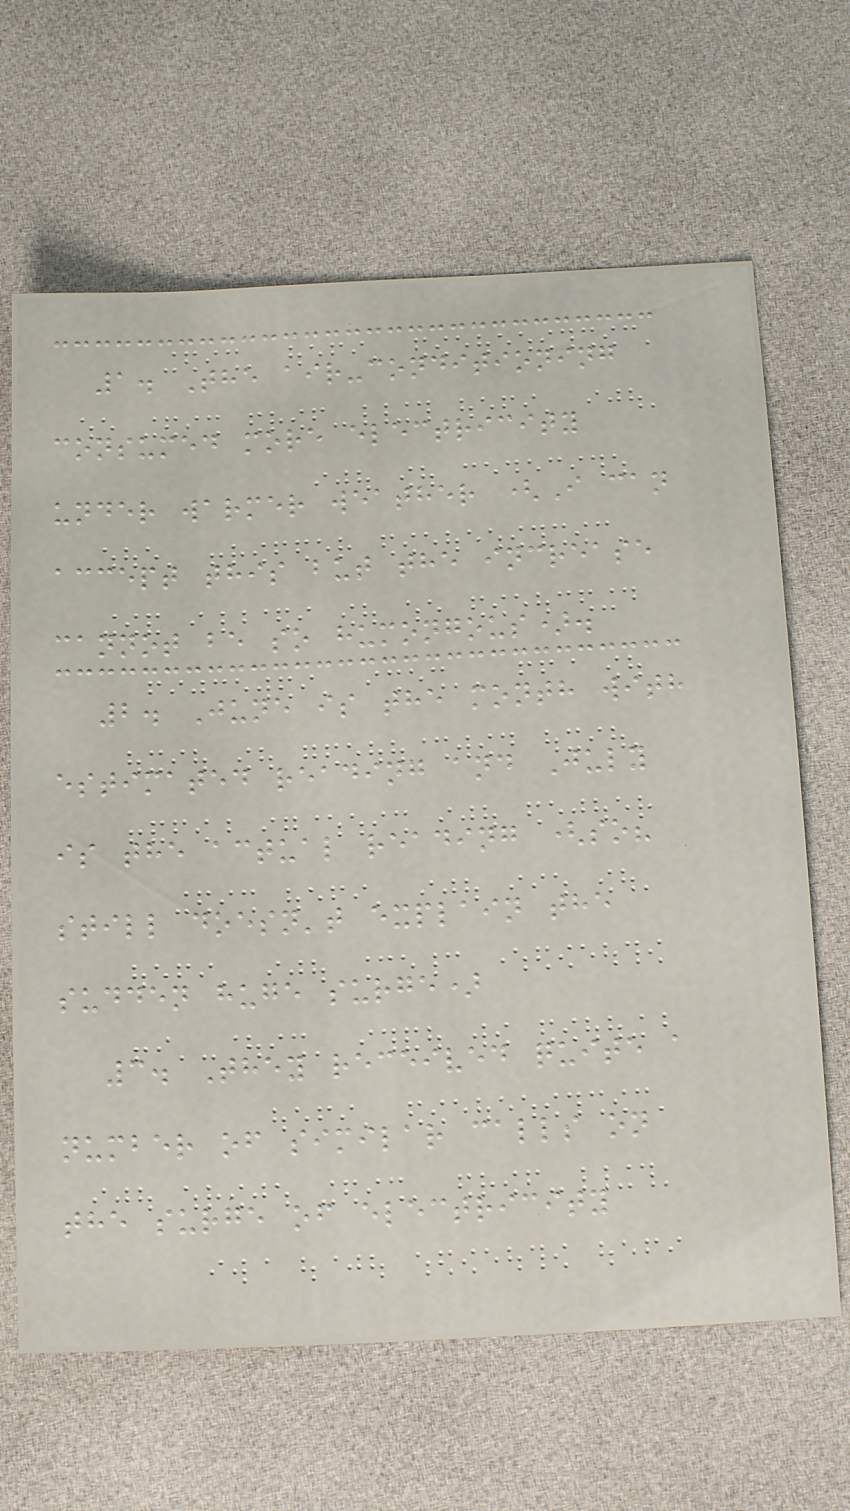1. The air-conditioning
consumed more electricity
under warmer weather (I can
accept this but the increase
cannot be so humongous).
2. June is the month with
estimated reading and July
is the actual reading (so?
still doesn't explain the
sudden huge surge)
3. They received quite a
number of similar calls on
the surge of electricity
